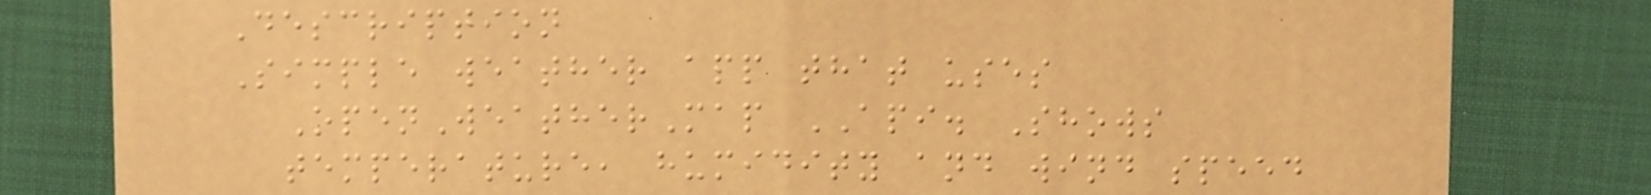Description
Simple weather app that uses
OpenWeatherMap API. Shows
temperature, humidity and wind speed
